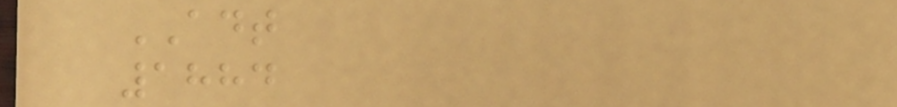ADT
1884
